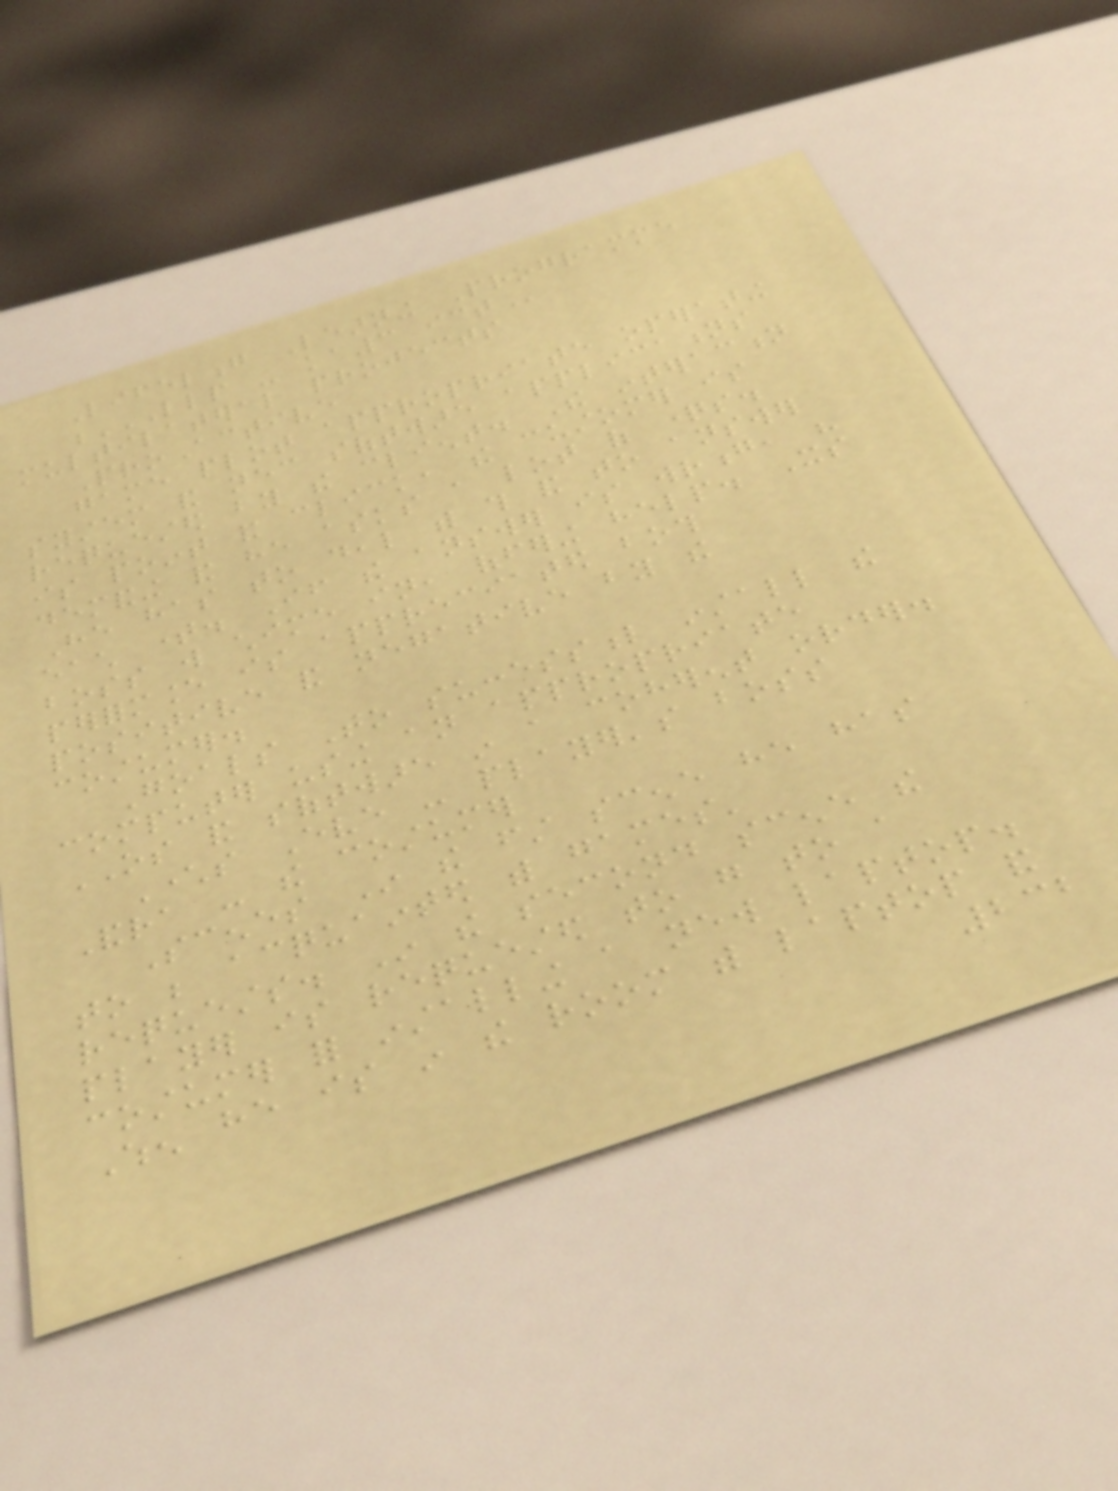Lifelong Learning Programme
LLP - KA3 ICT
multilateral projects
ProActive
game plot appropriate operating
system and necessary software applications
requested by the client. The interaction
is point and click, the customer is
demanding and he asks a lot of questions.
He has to deal with this and to answer
each time. If the answer is wrong, his
boss will chime in, offering help. Its
performance is appreciated both
positive and negative by the
costumer.
Goals To successful install the
computer using an appropriate
OS and software in a coherent order.
Characters Eve - player's boss
Andra - the costumer
Scenes In the first scene he has
to be acquainted with games'
requests. In the second scene the
player is requested to go to a
costumer for installing a new laptop.
When he is in the room with laptop and
232
